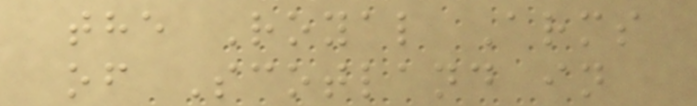the Royal Arms
of Scotland in
